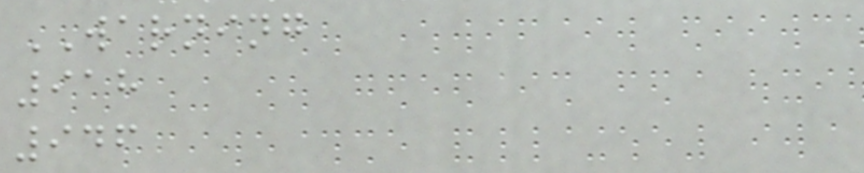WARNING
918
946
